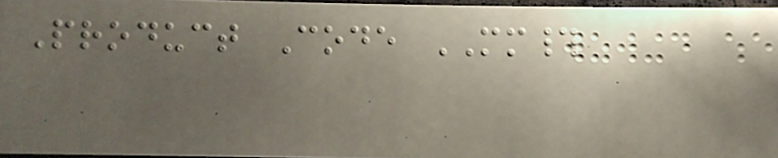Product Code MM#
